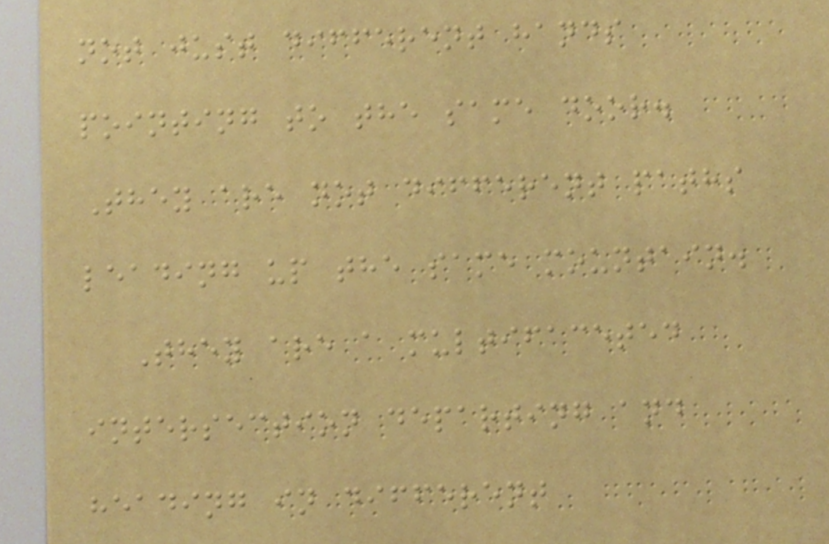not just different hands
pointing to the same door.
They are not different paths
leading up the same mountain.
They are a multifaceted
intersection departing and
heading in different
